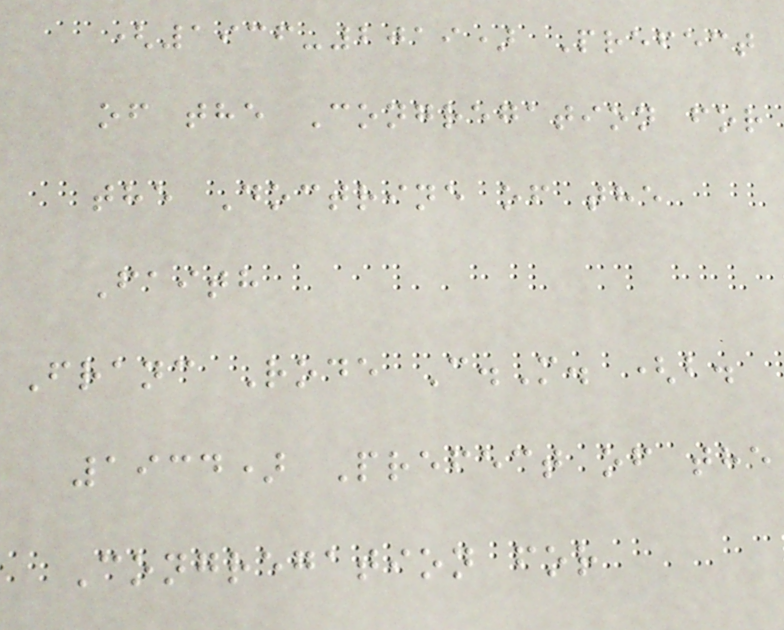(1936-2019) Prefect
of the Congregation for
the Doctrine of the
Faith
Franc Rode C.M. (b.
1934) Prefect of the
Congregation for
